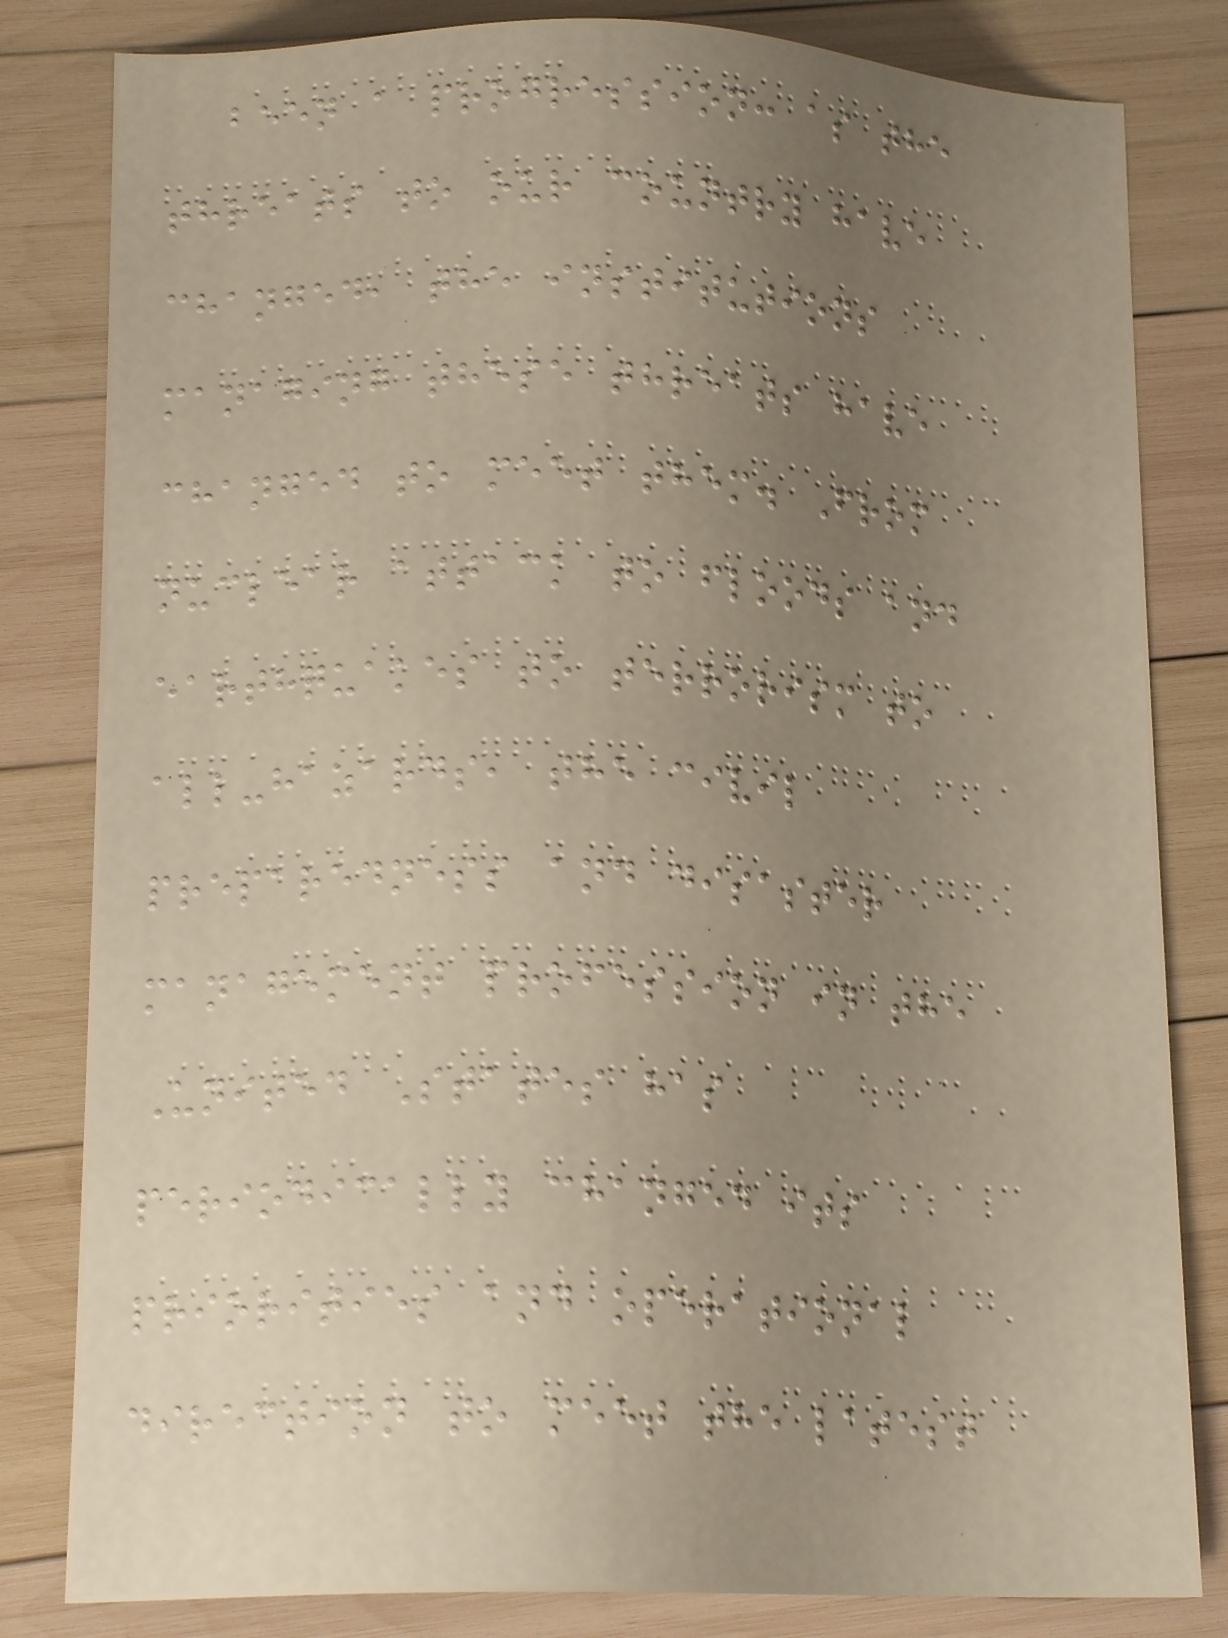been a progression: as the
threats to our country have
changed, the institutions
managing these threats have
changed to meet them. From
nuclear attack to floods and
earthquakes to terrorism to
all-hazards, the civil
preparedness and disaster
management profession in the
United States has
periodically changed its
priorities and operational
direction to meet the latest
